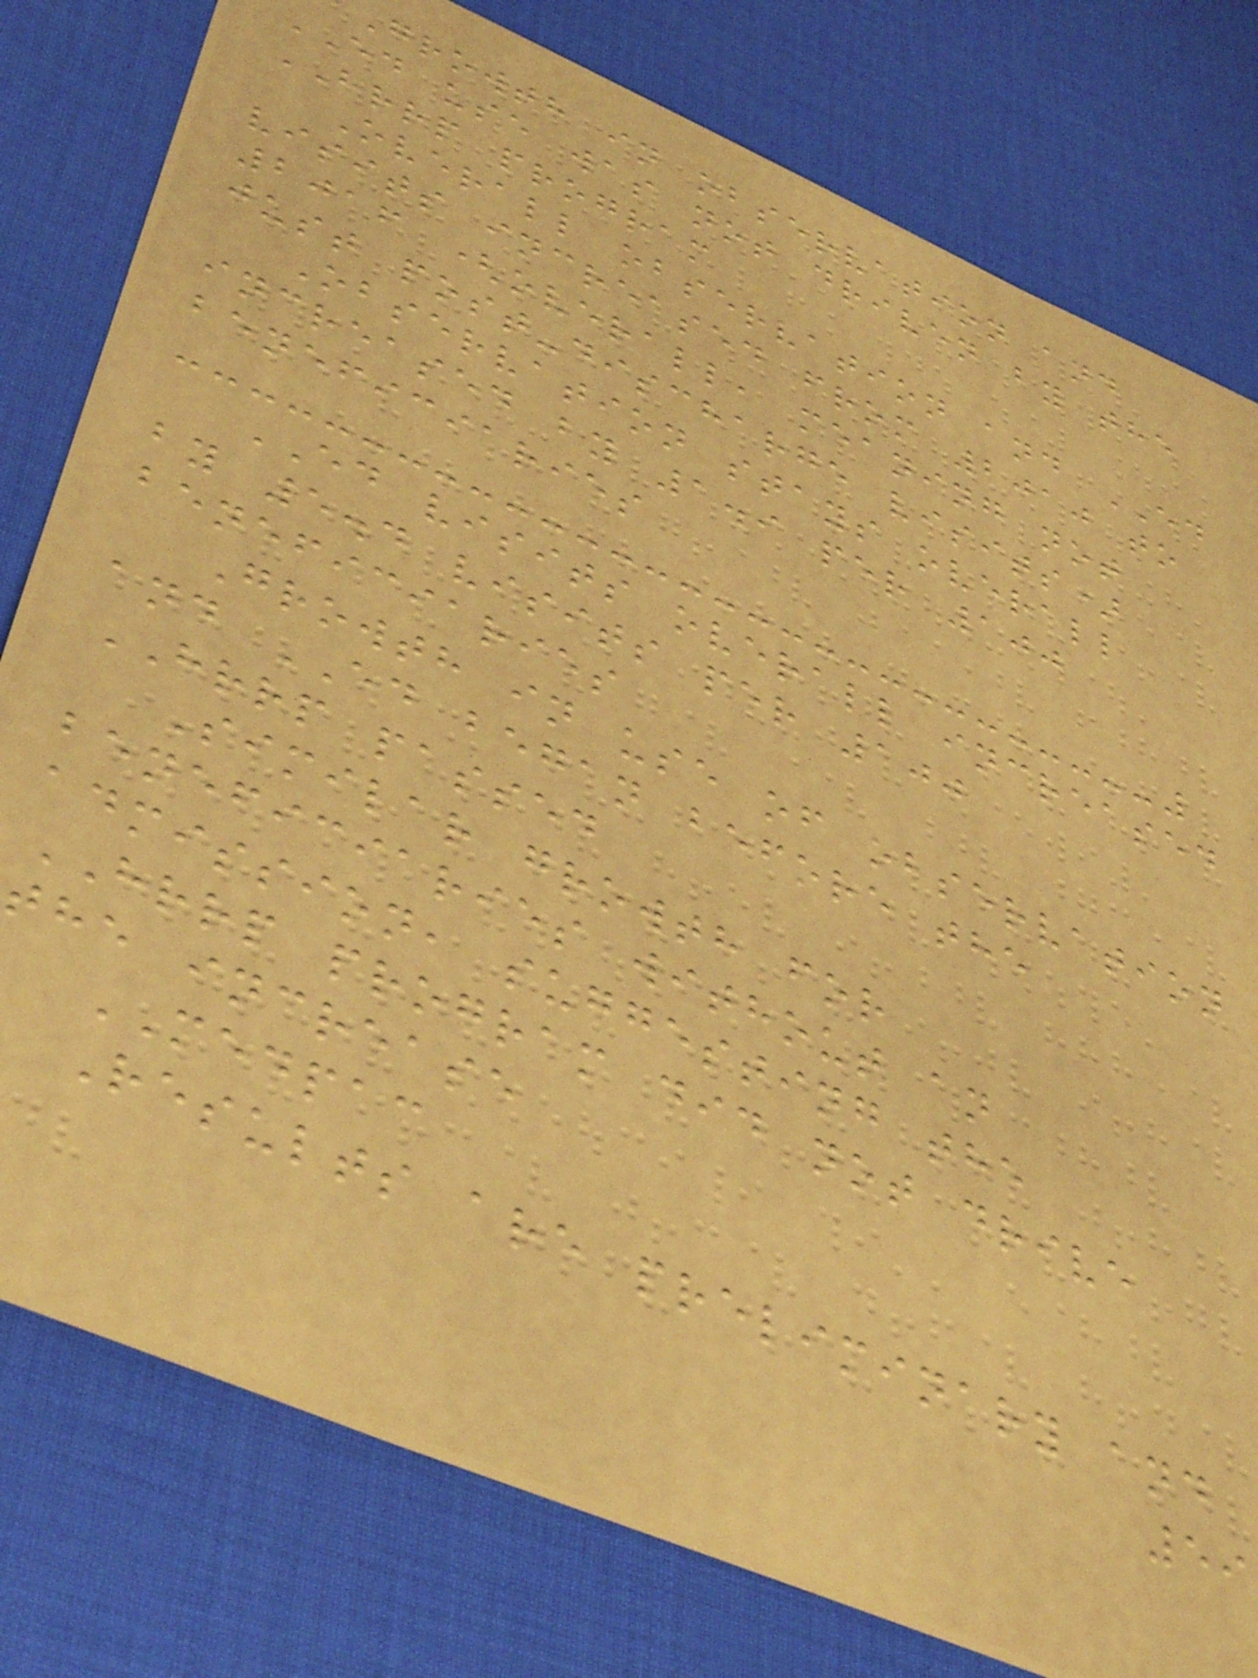Growth in observation and
ED use was not driven by the
HRRP program
Overall observation and ED
visits increased from 2010 to
2016 (overall, meaning not
just post-discharge visits)
Observation stays overall
increased by 1.9 per 100
beneficiaries
ED visits overall increased
by 5.4 visits per 100
beneficiaries
Growth in use of observation
and ED began before the
HRRP passed
Similar growth for
beneficiaries without an
admission, suggesting the
HRRP program did not drive
the increase
MEDPAC
Results are preliminary and
59
